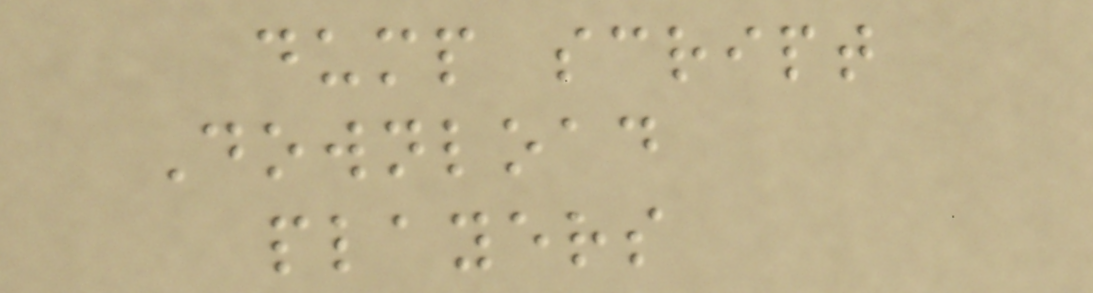dump script
Download
players
